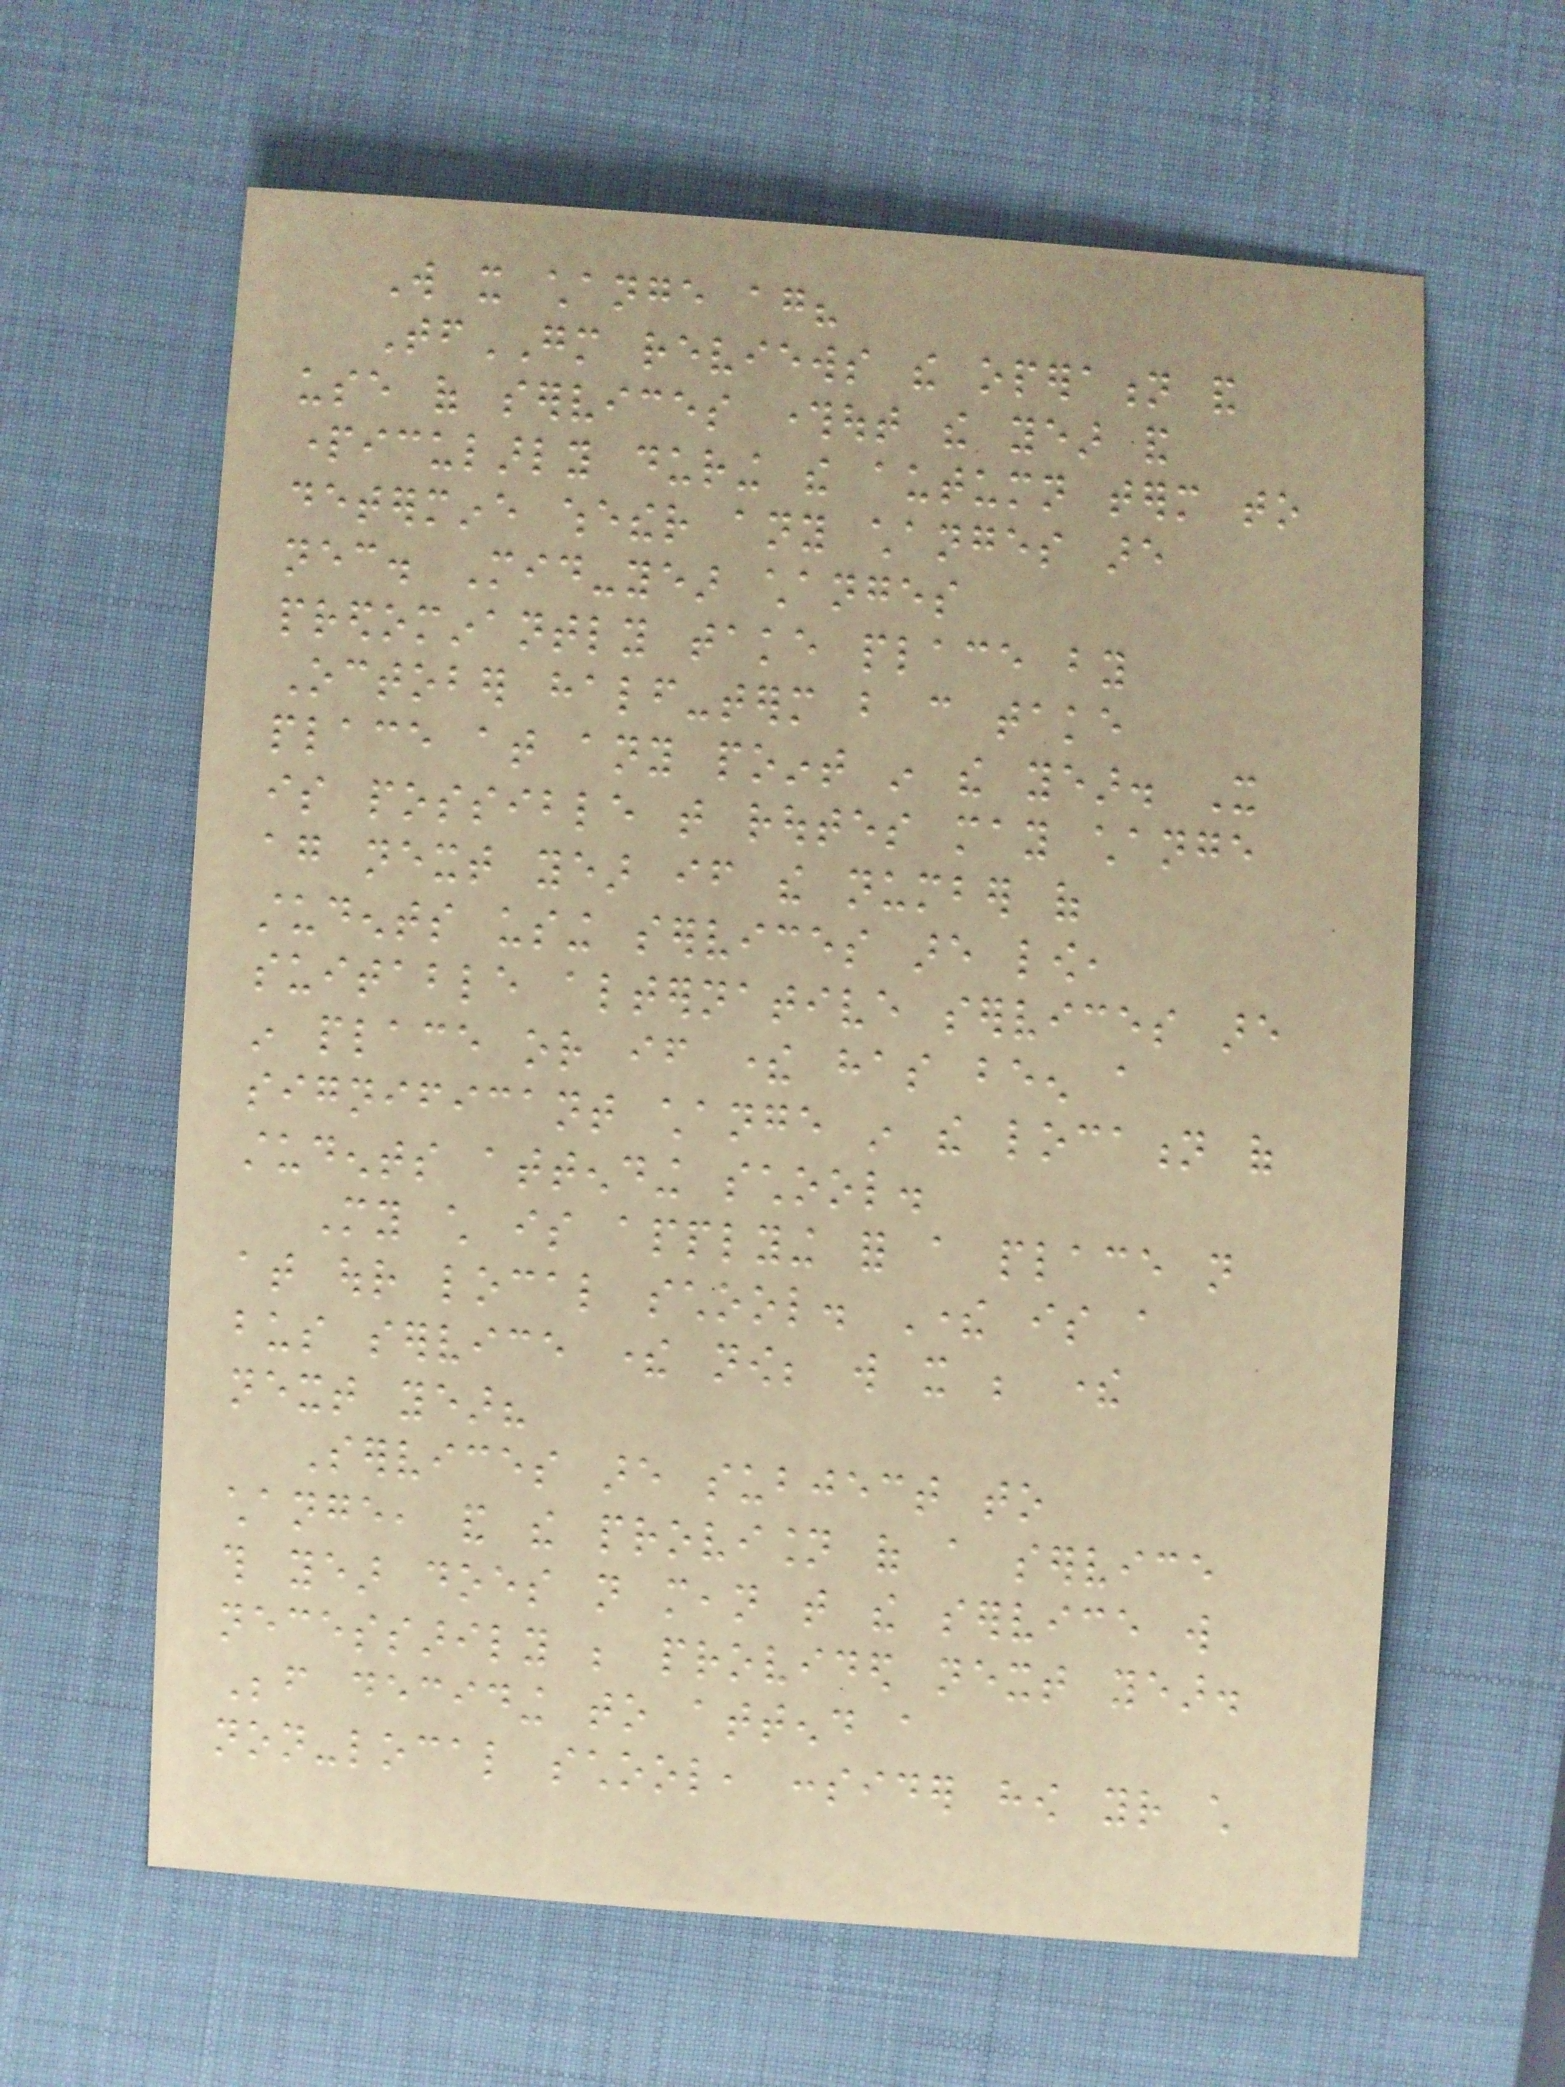Will it change again?
TfGM reviews the operation and
use of services throughout the year and
particularly during the autumn term to
determine whether any changes are
necessary. Mid-year changes
predominantly take place by
October half-term but can take
place at any point in the year. It
is possible that routes may change
again next year if the number of
students using services are low,
suitable alternative services are
in place or if there has been a
significant change in the location of
students attending school.
My child is applying for a place not
at our local school. There is a
bus service there now; will it be there
next year?
Services are subject to
change, and the provision of a service
this year does not mean that the service will
necessarily be provided next year.
Before deciding to attend a
non-local school, consider how your child
